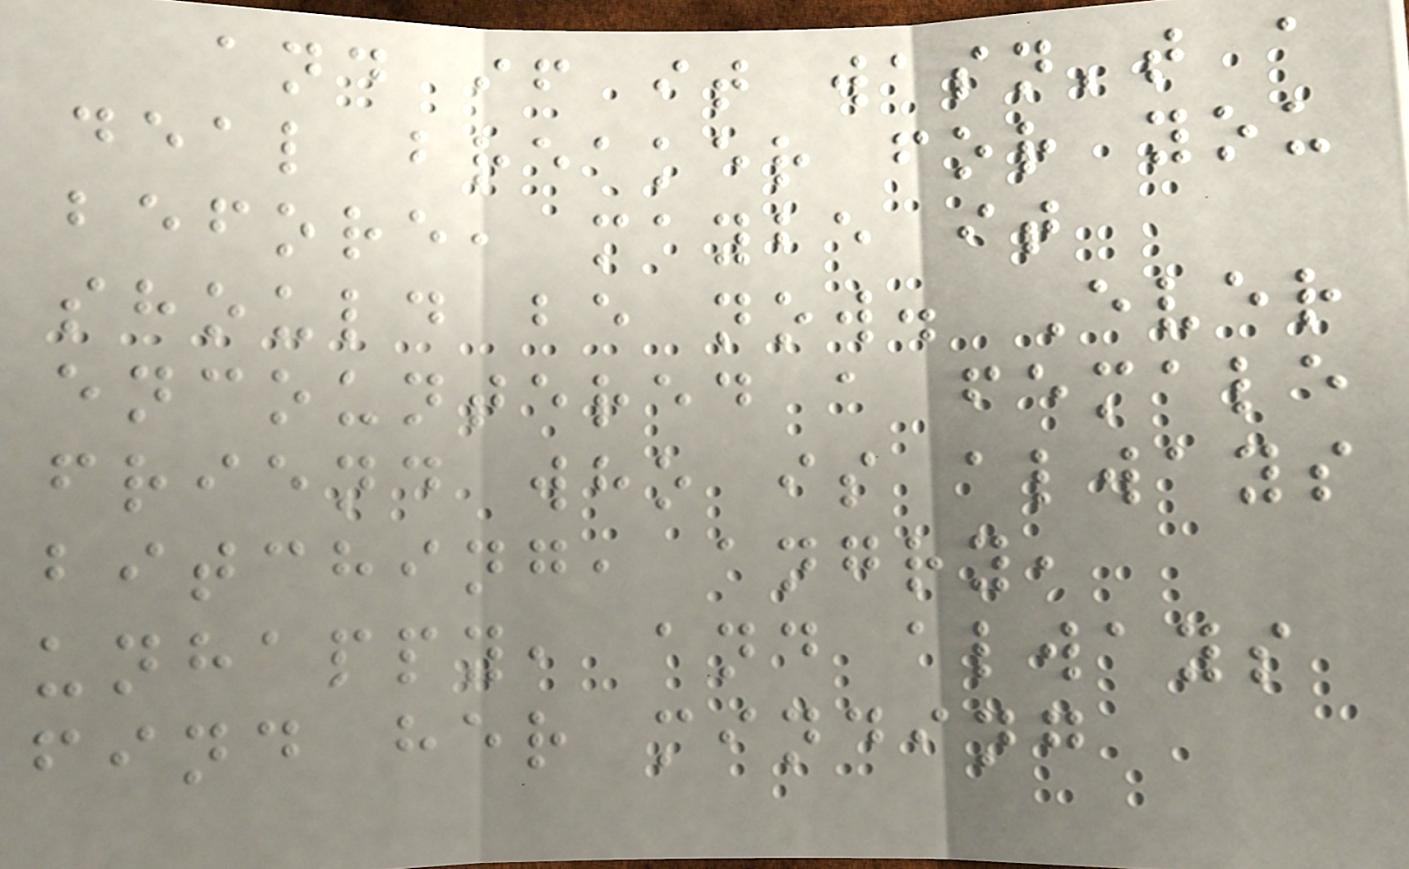and if it wasn't a
deal breaker for you
before, maybe it
should be now. Ever
encountered a female
friend who is always
bitching, angry,
unhappy, and always
find her minding
